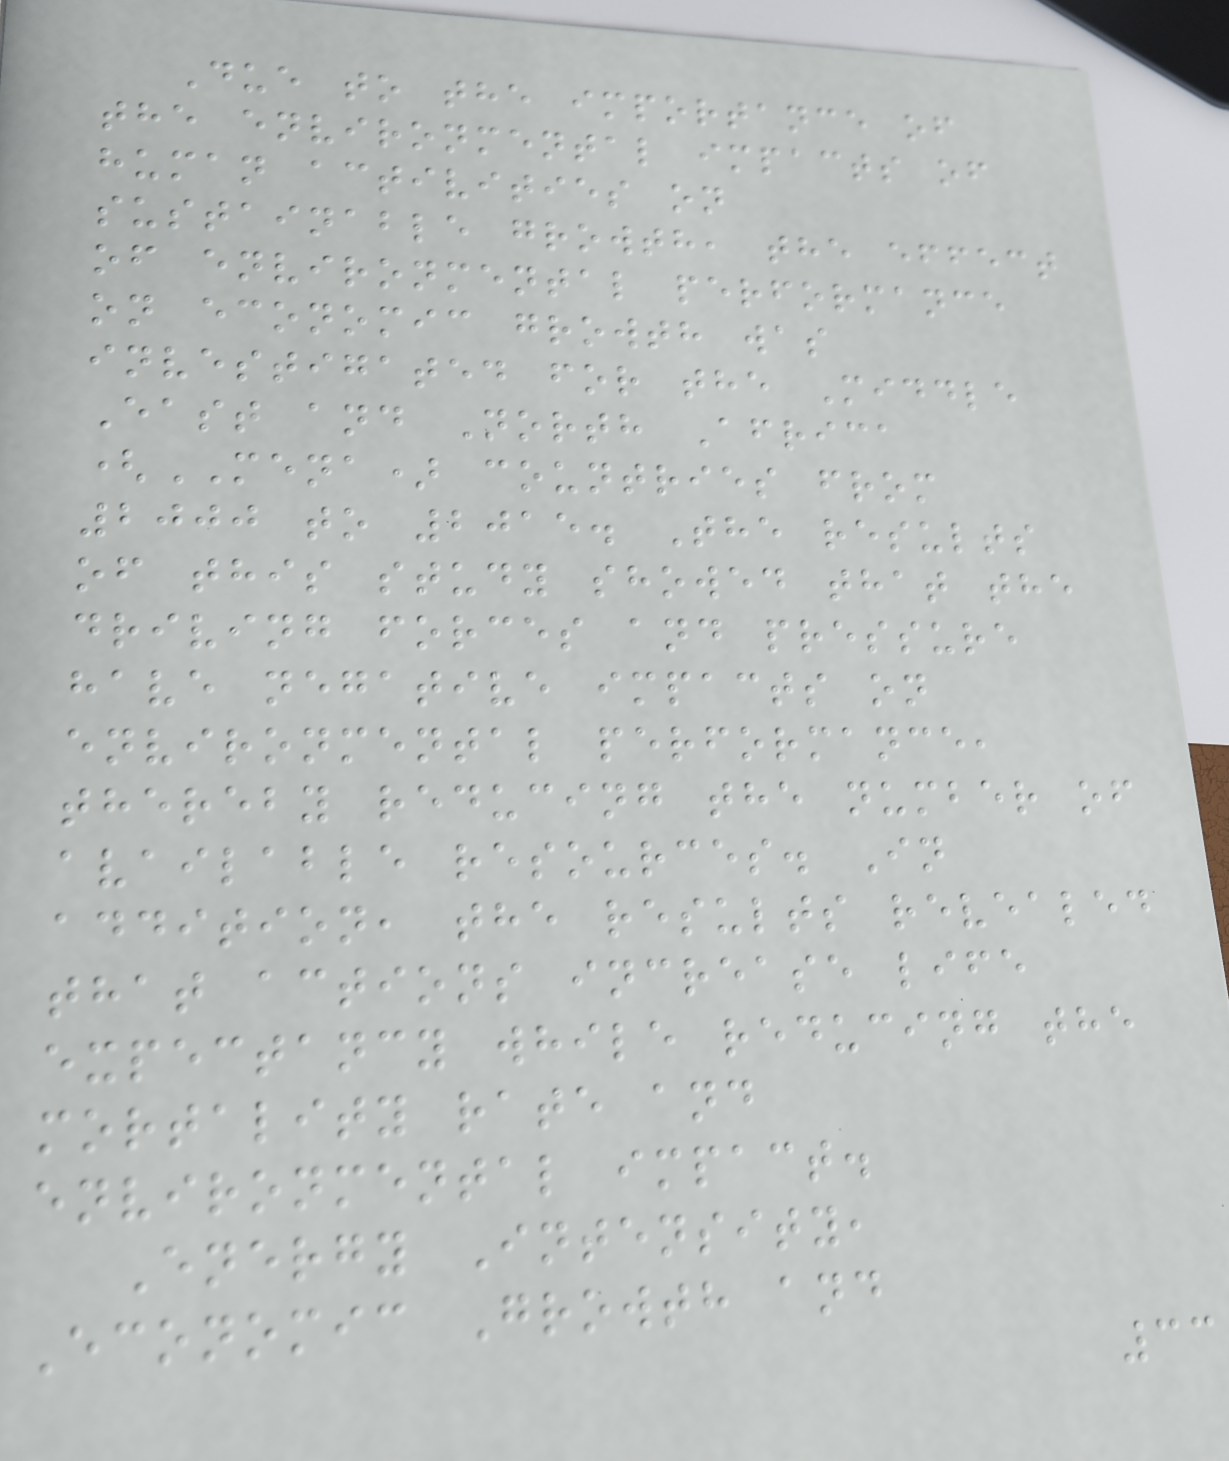Due to the importance of
the environmental impacts of
human activities on
sustainable growth, the effect
of environmental performance
on economic growth was
investigated for the Middle
East and North Africa
(MENA) countries from
2000 to 2015. The results
of this study showed that the
driving forces and pressure
have negative impacts on
environmental performance,
thereby reducing the number of
available resources. In
addition, the results revealed
that actions increase life
expectancy while reducing the
mortality rate and
environmental impact.
Energy Intensity,
Economic Growth and
33
